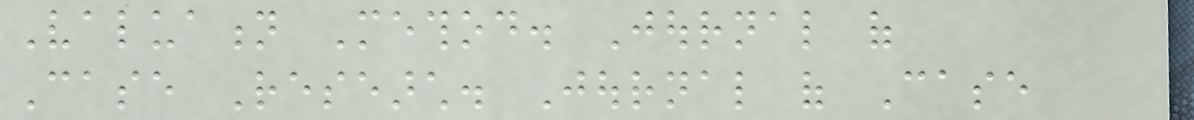Valuation Method. Journal of
Case Research. Journal of Case
